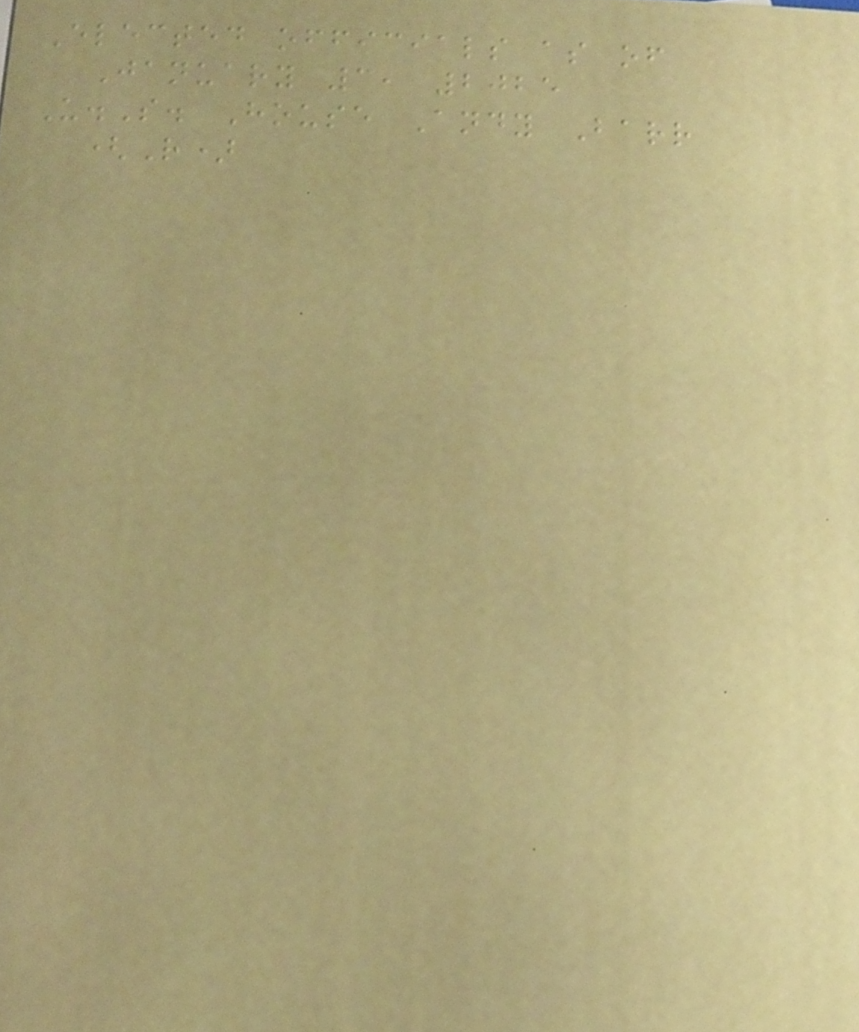Elected officials as of
January 3, 2025
U.S. House Andy Barr
(R)
